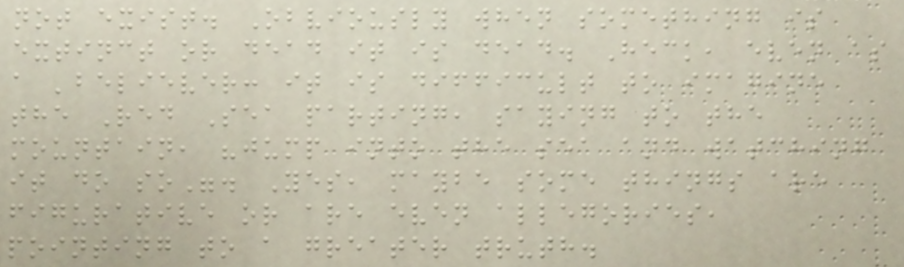not exist. Obviously when something is
extinct or dead it is dead. Heck, even as
a 'believer: it is difficult to imagine
the Red Sea parting, saying to the
mountain, "jump into the sea and watching
it do so". Yes, maybe some things are
figurative or are even allegories,
pointing to a greater truth.
